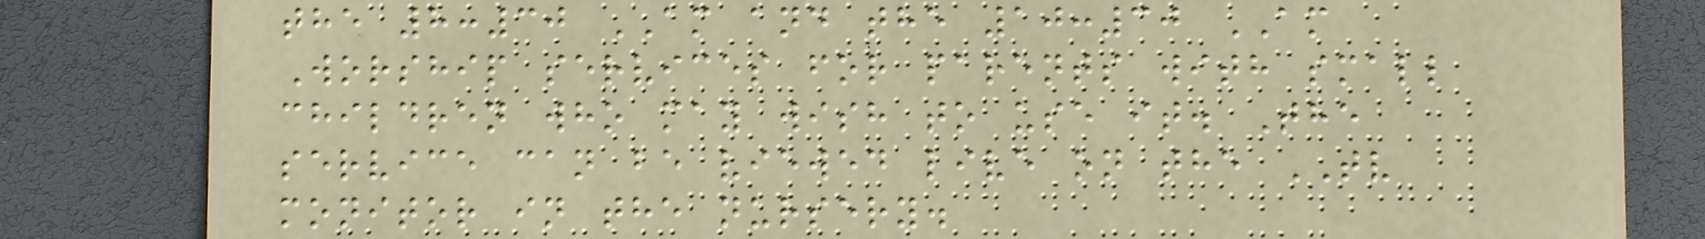the 8:30 AM and the 10:30 AM
Worship services for parents with small
children who may wish to use it. The
service can be viewed live on the TV
monitor in the nursery.
